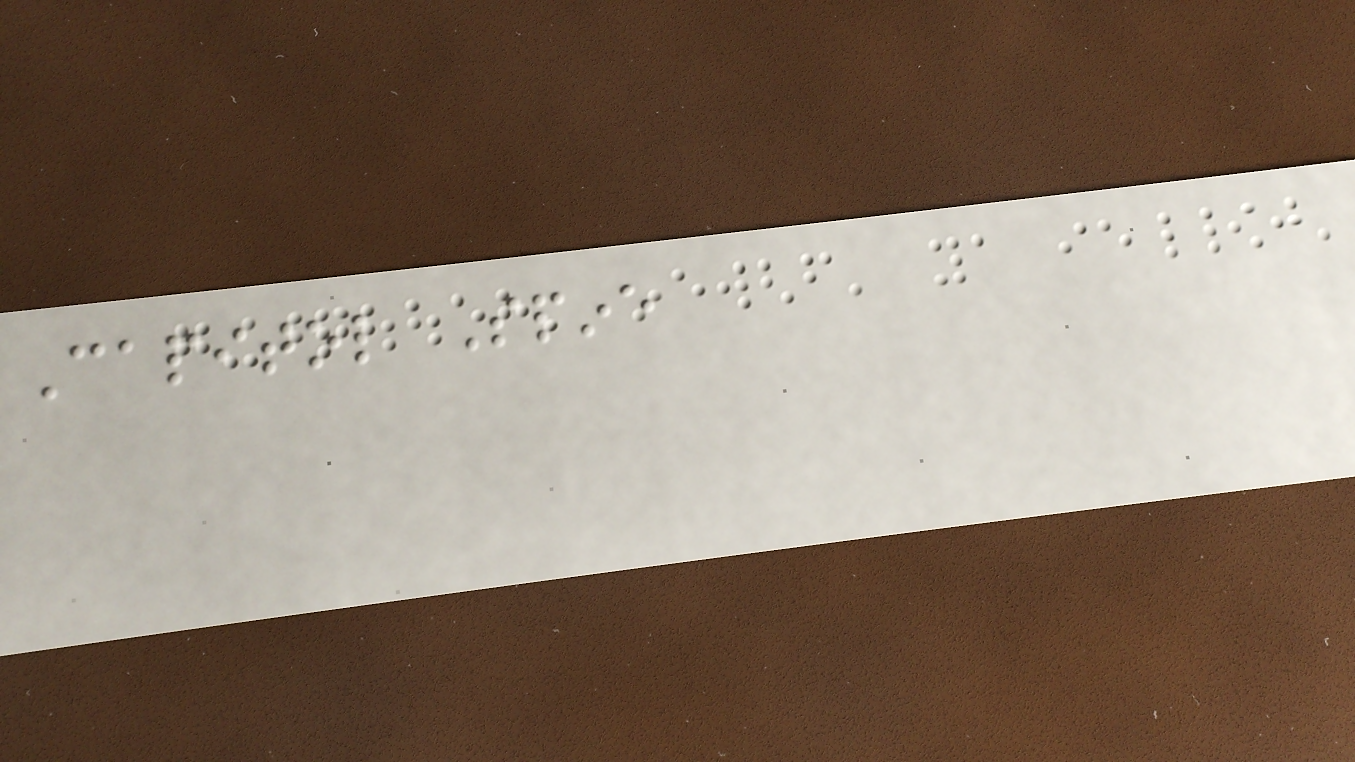Capitol Spine
